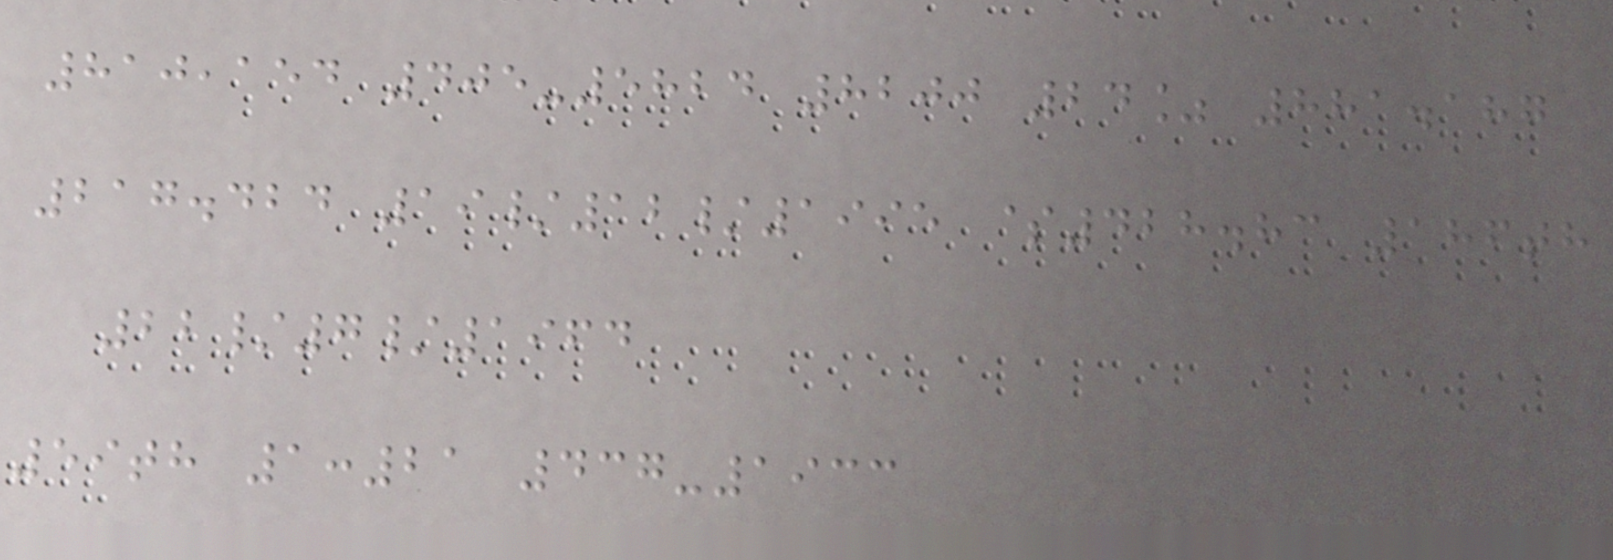810,154 405-5824 8200 24% 881.187
217.424 19/12/1995 $428.83 186th
22/7/1964
59th 1:21 437-1933
